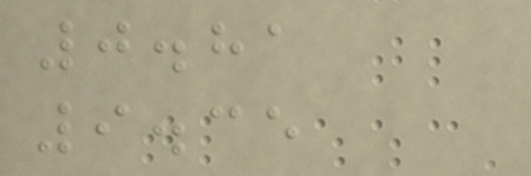0.81
9.35
